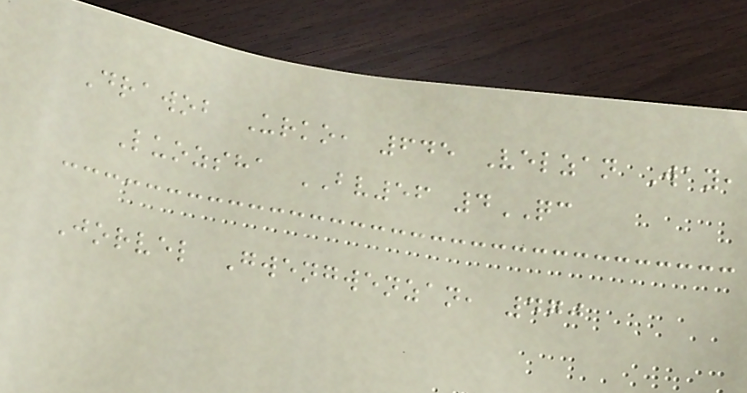Drawob Urko, 645 Velzan Way,
Luozsha BV56 4QC
Jorvel Gwengwenzan, 470
